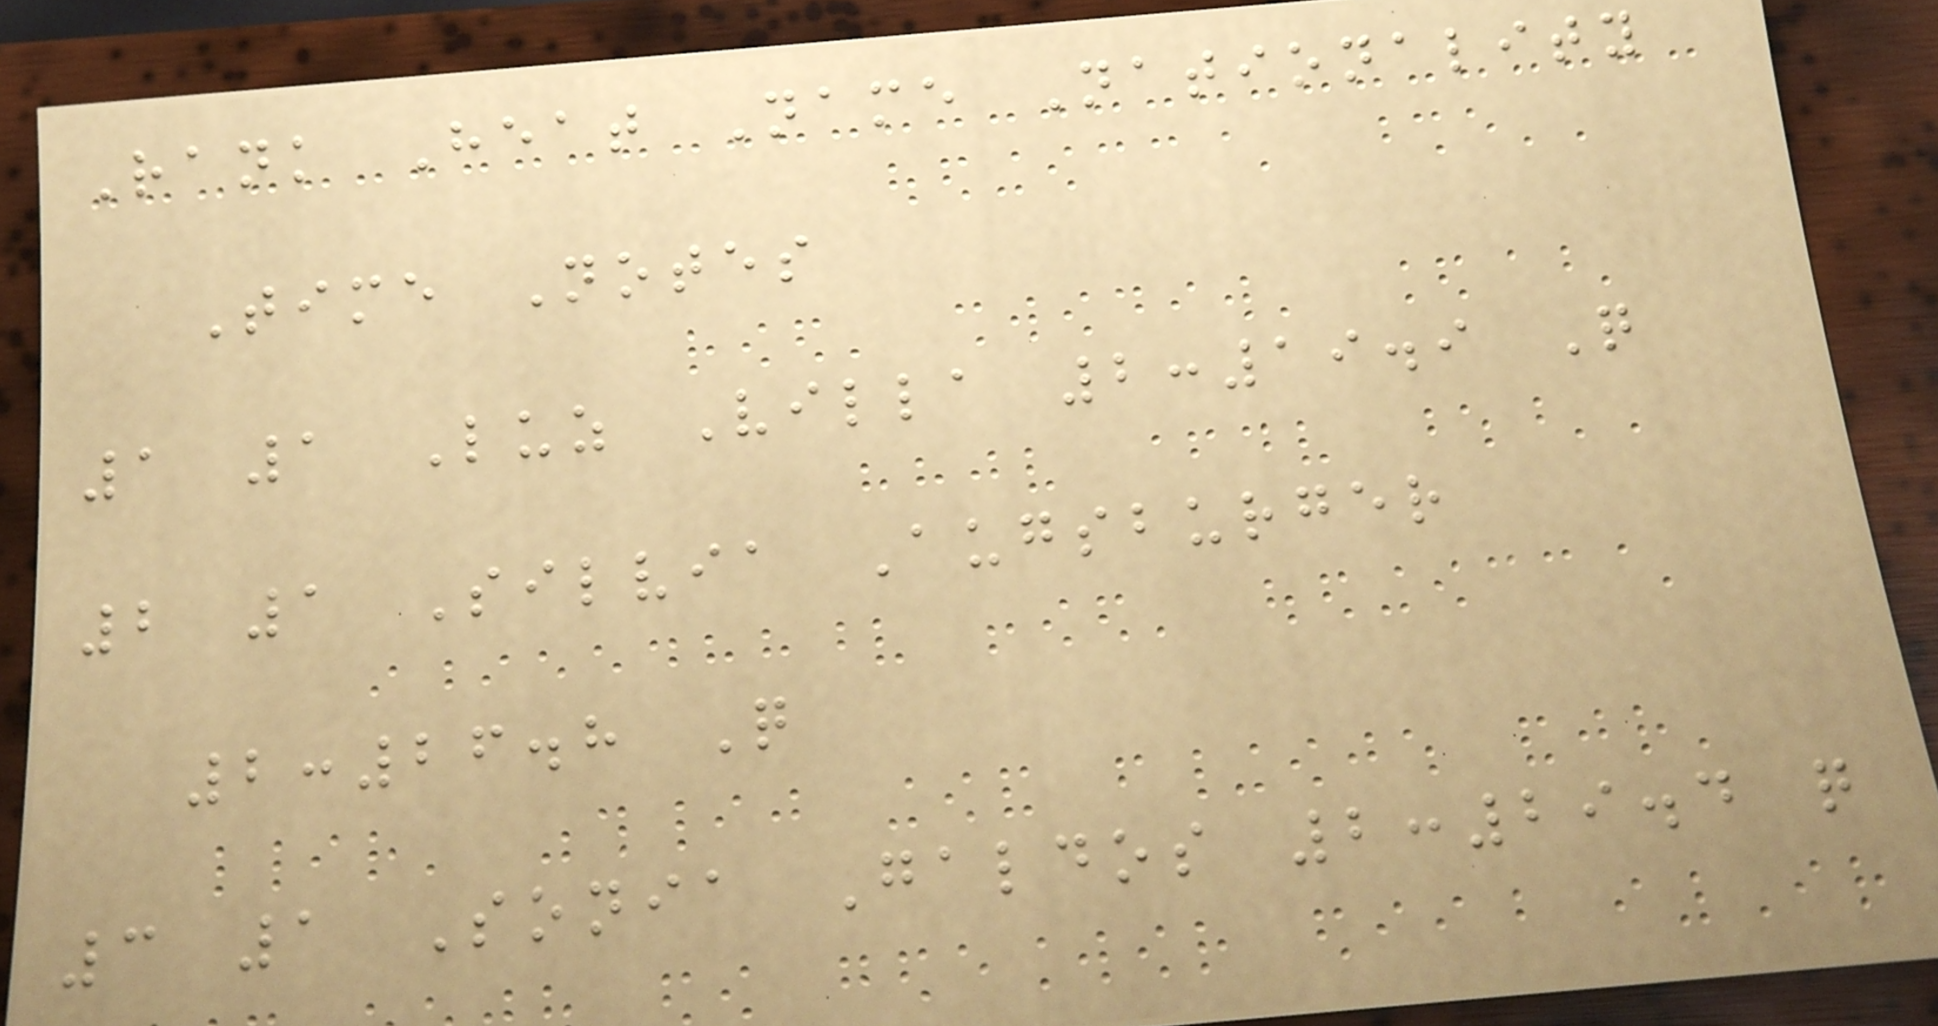Rank Heat Name Nationality
Time Notes
1 1 Luz Villa 2:19.9 Q
2 1 Silvia Augsburger
2:26.8 Q
3 1 Sonia Galdos 2:29.4 q
